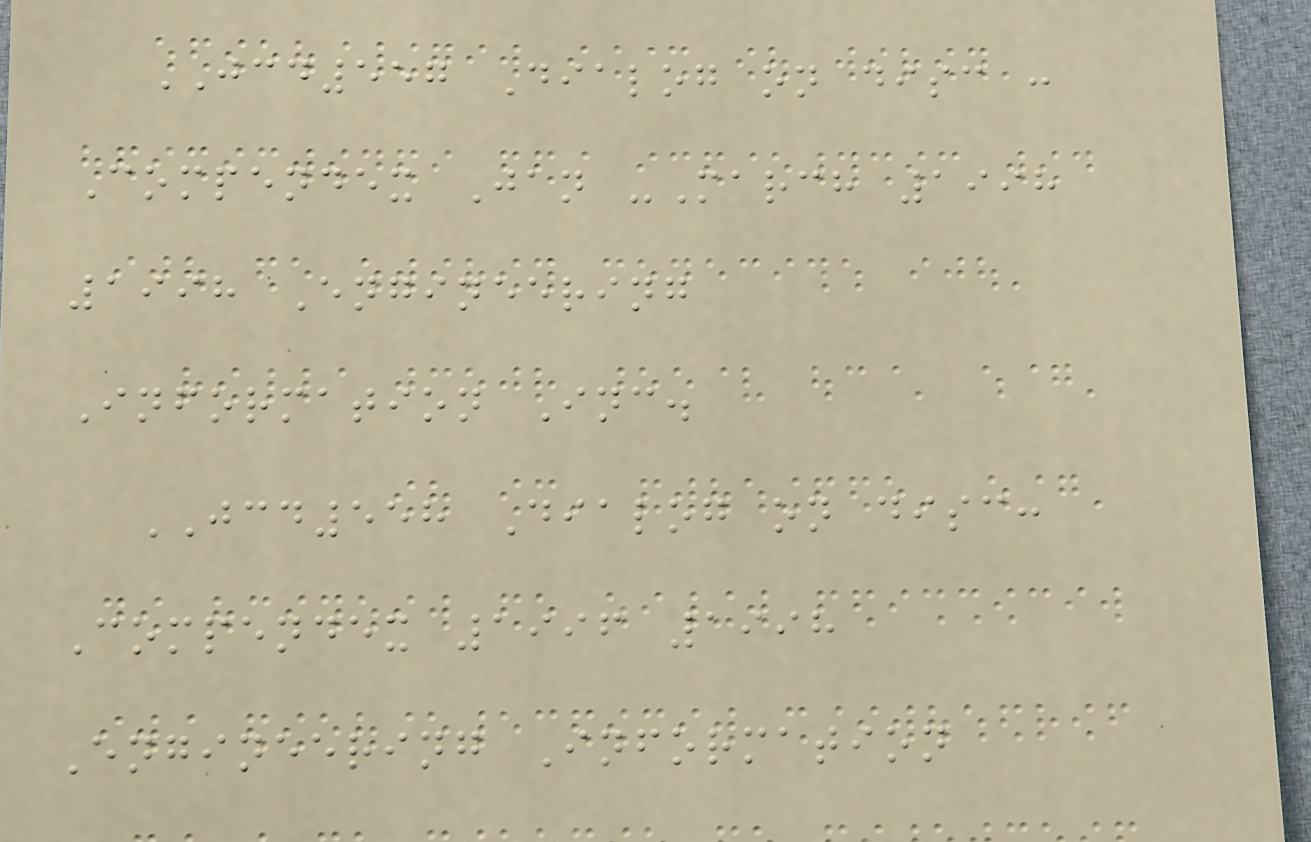JCD557 Dialog on disc :
Compendex Jan -March 1998
1998 Engineering
Information Inc.
JCD558 Dialog on disc:
Compendex 1996 1998
Engineering Information
